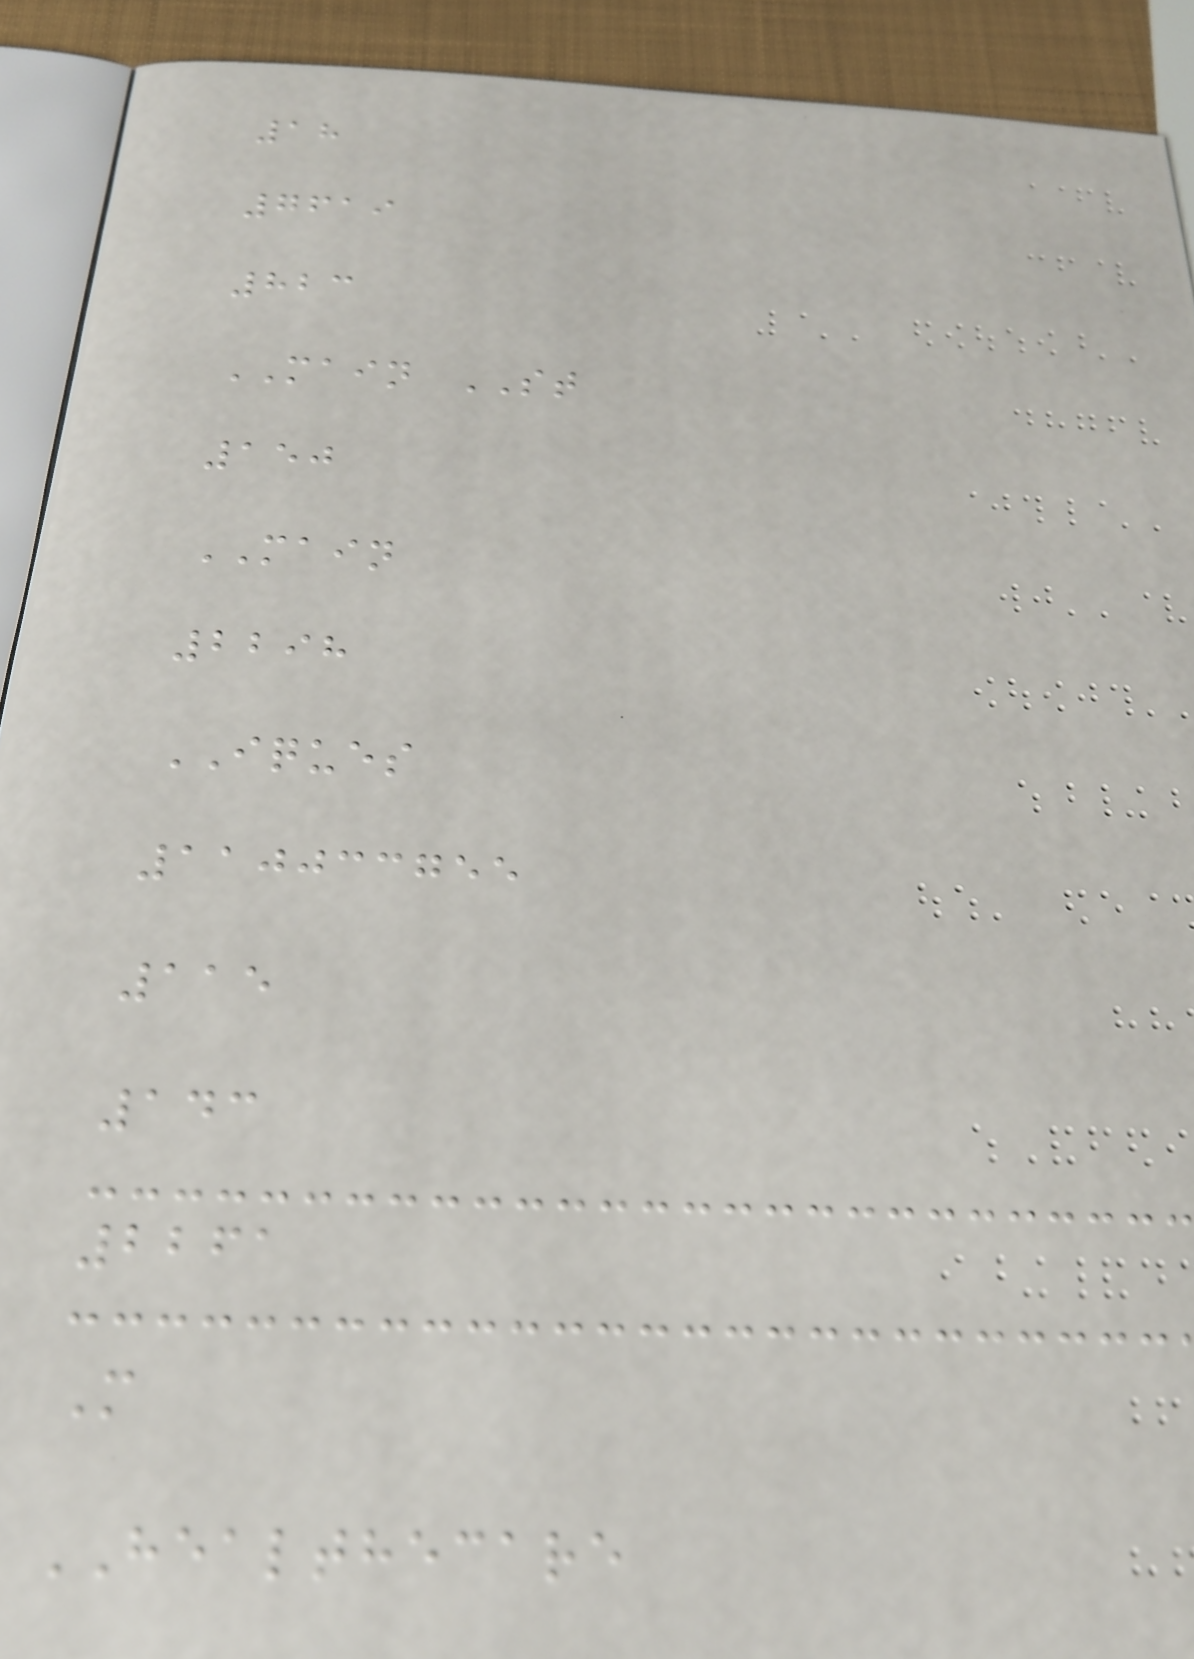18
7619
823
MAIN ST
150
MAIN
2298
IQUES
110033755
115
143
2261
M
HEALTHECARE
